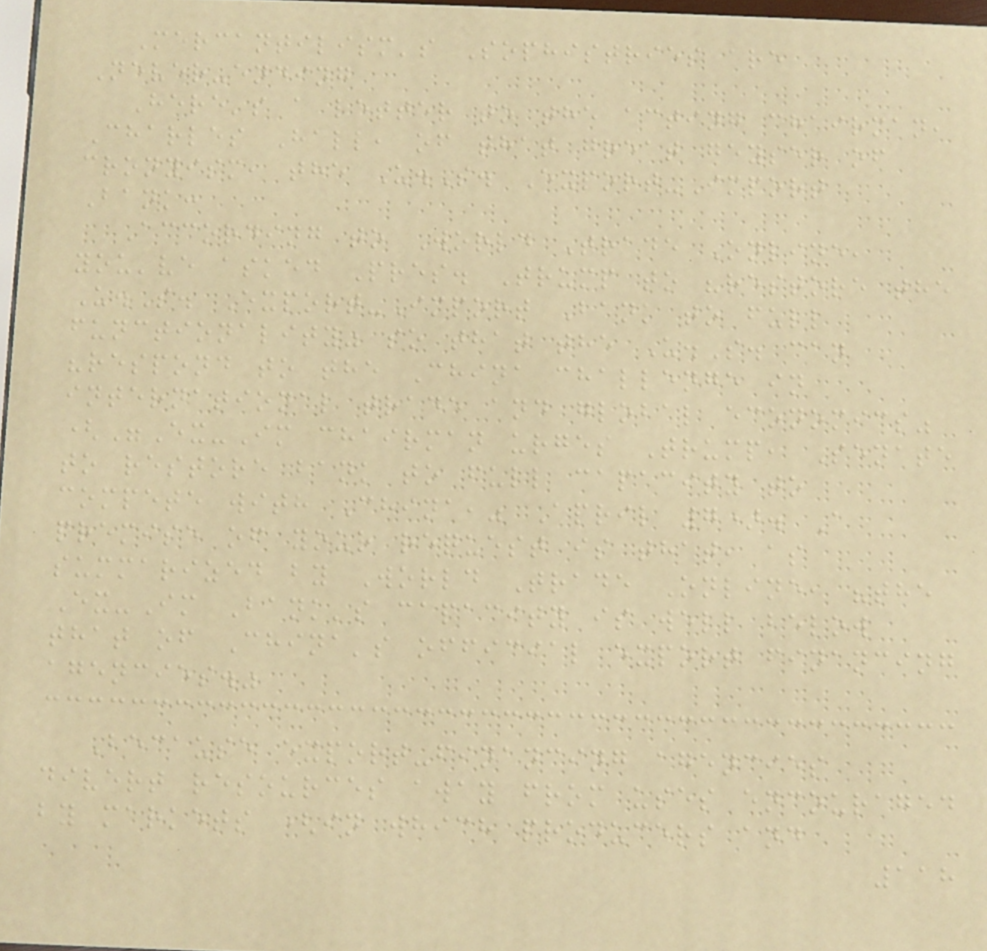Mercantilism's Sophistries are
Never-ending
Here's a letter to the acting chairman,
Charles Hall, of that great geyser of
cronyism, the U.S. Export-Import
Bank:
According to World Trade Online,
you've asked Pres. Trump to "restore the
U.S. Export-Import Bank to full
functionality" so that the U.S. can
"respond to the China challenge in
international trade and global economics"
("Ex-Im chairman urges Trump, Senate
to restore bank to full capacity to
compete with China," April 7). A
premise of your request is that, as
summarized by World Trade Online, "the
Ex-Im Bank's capacity is well below
that of China's official export financing
agencies."
Because export-financing agencies
divert resources away from uses encouraged
by markets (in which producers and
118
